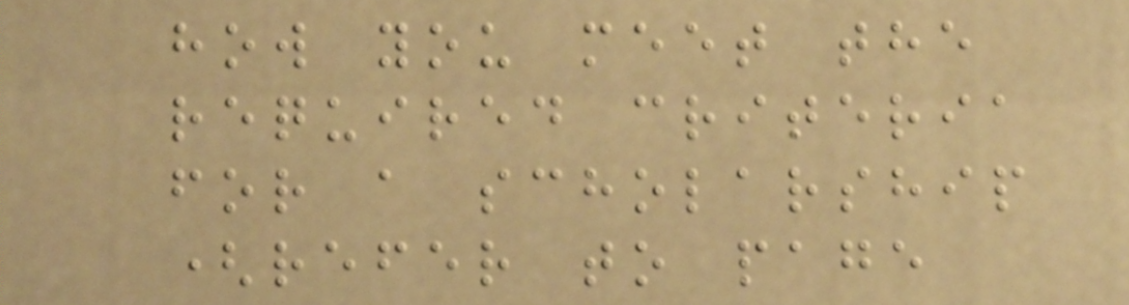how you meet the
required criteria
for a scholarship
(refer to page
